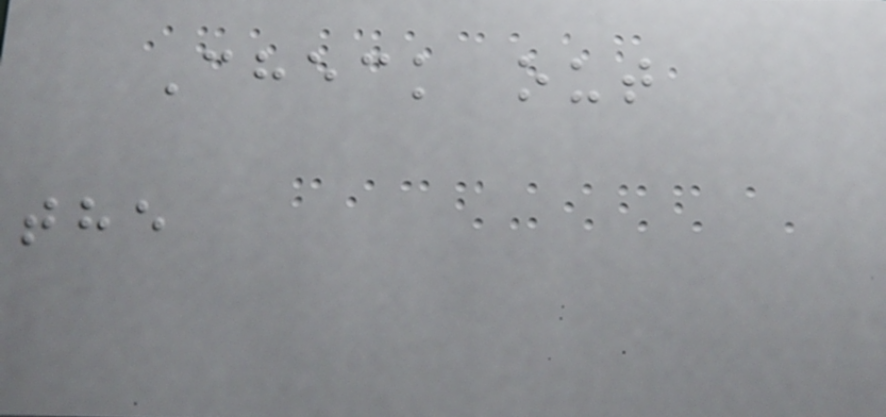Check out
the
